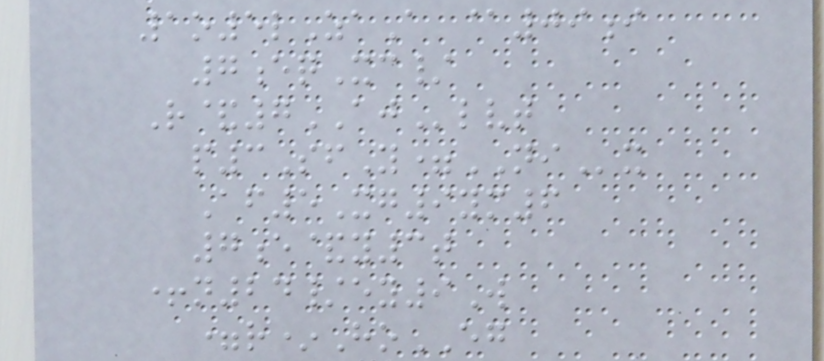1o5lZaA @09i
7eqXc/
R&7AJlvt
p3SfY=NIx
Af5Xg9ym6
7e&y3t
+n24/ey9W
=r*HoEG
